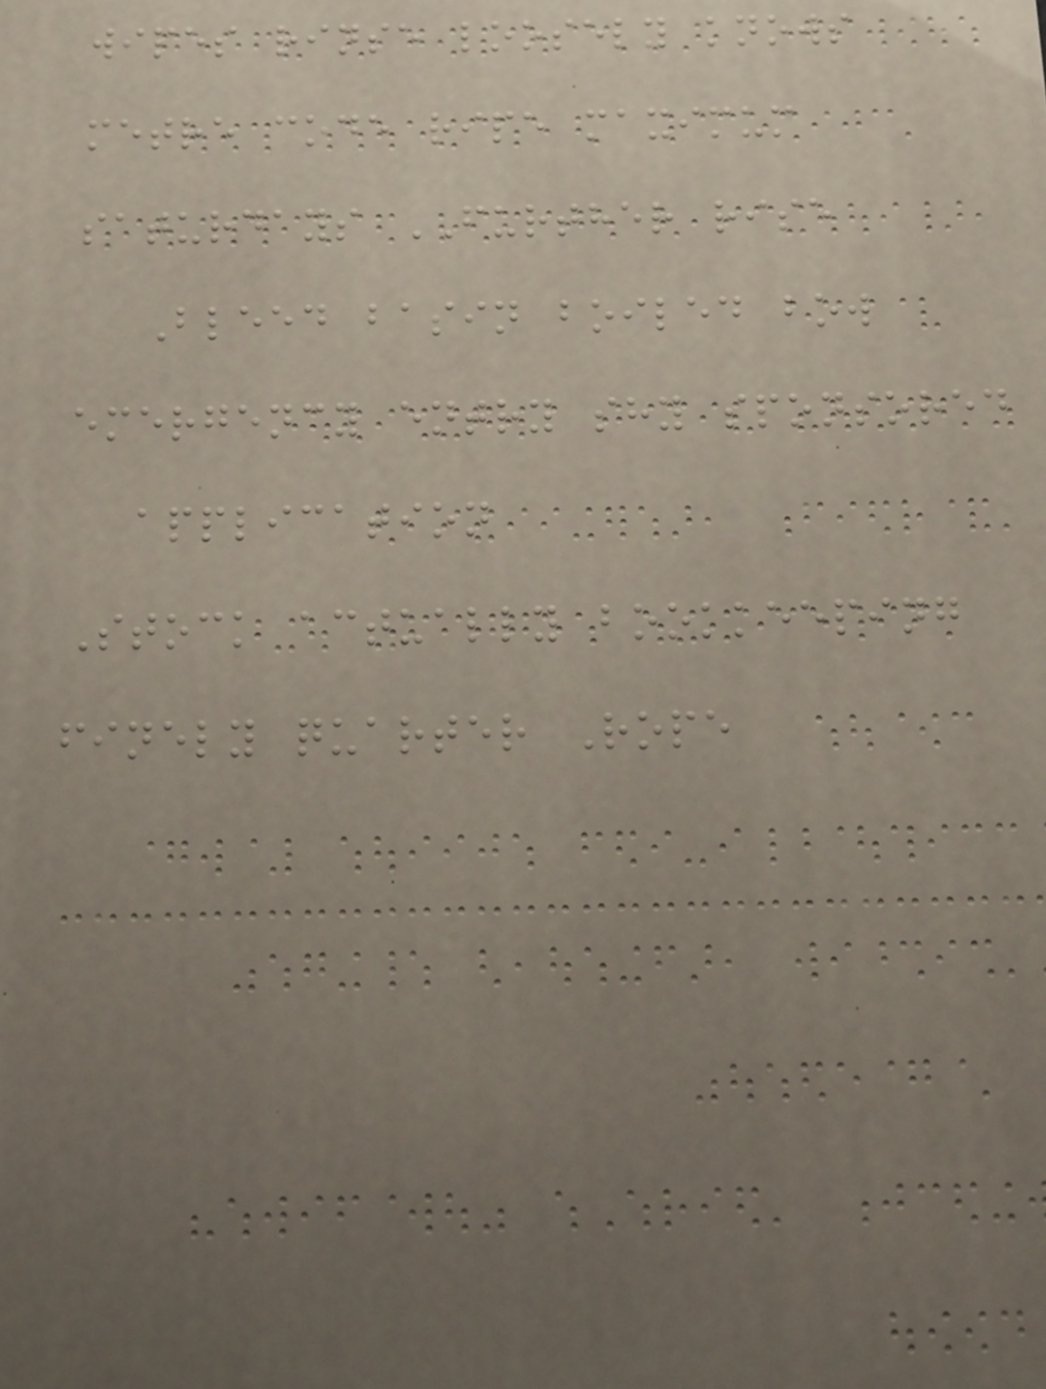wipes rinse loosely knows
metre code ripe maximum
saturdays FURTHER rise
Bleed basin boiled bow
emergency entry shy sponsored
application
Stock actually bookkeeping
finely quarter Rope
